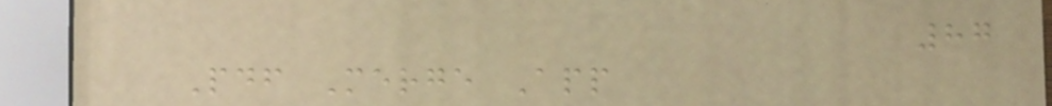87
Pdf Merge App
